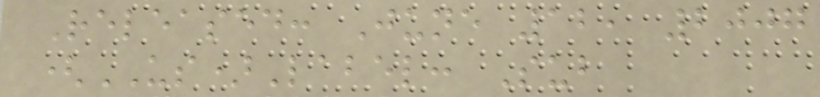Released: June 12, 2007
(US)Label: Sub
